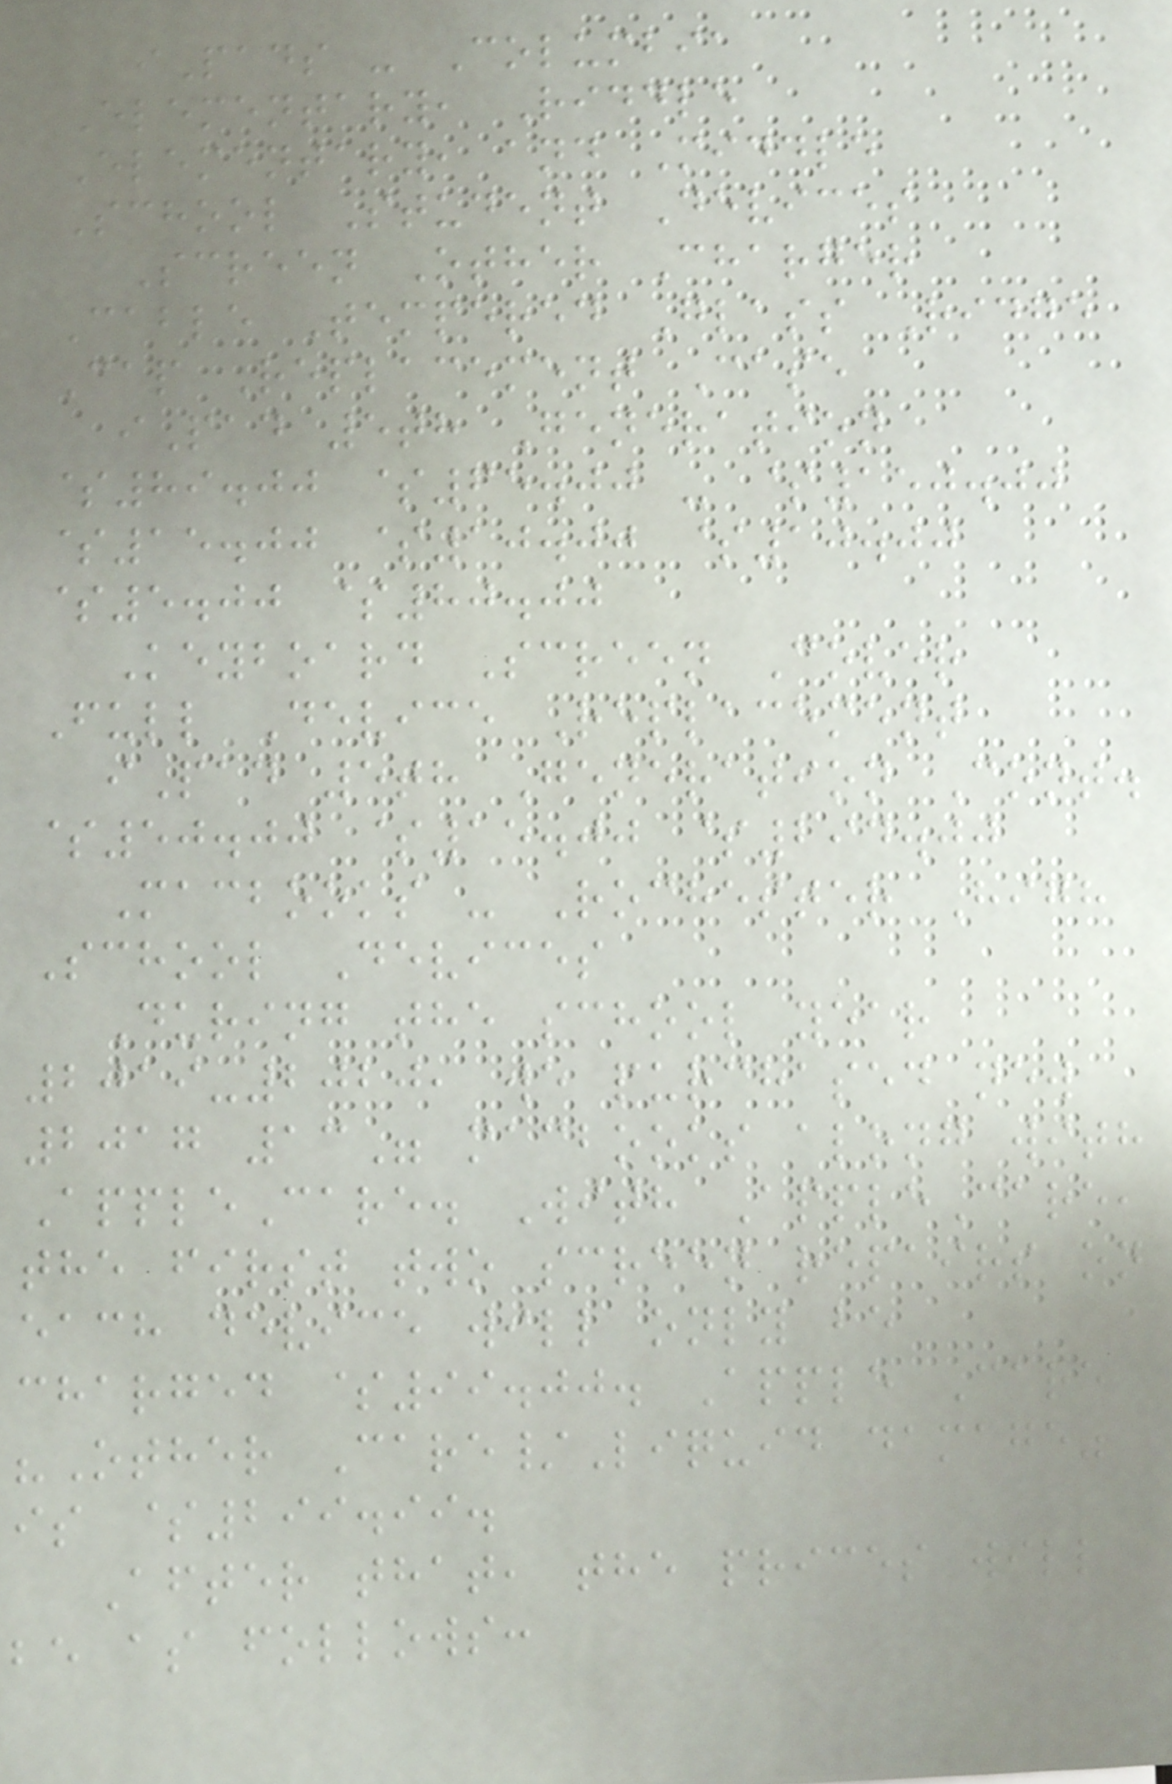iPads - Columbia
Elementary, Riddle
Elementary, and Middle
School Student Devices
Screen Other Charger
Cable Tempered Glass Ridge
Cap Replacement Case
iPad 5th Generation
$89.00 $65.00 - $150.00
$15.00 $10.00 $10.00
$5.00 $80.00
Keyboard Screen Cover
Full Device Replacement
iPad 5th Generation Cont.
$50.00 $15.00 $294.00
Macbooks - Rochester High
School Devices
During the school year
2019-2020, we purchased new
2017 13" macbooks along with
AppleCare. With AppleCare,
the first two screen repairs on
each device will only be
charged $99.00. Apple Care
"Other Care/Liquid damage"
is $299.99.
After that, the prices will
be as follows:
